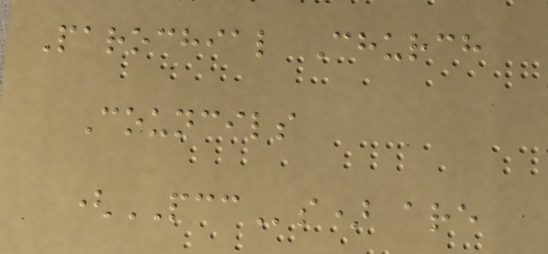Parochial Church
Councils
(PCCs) are
